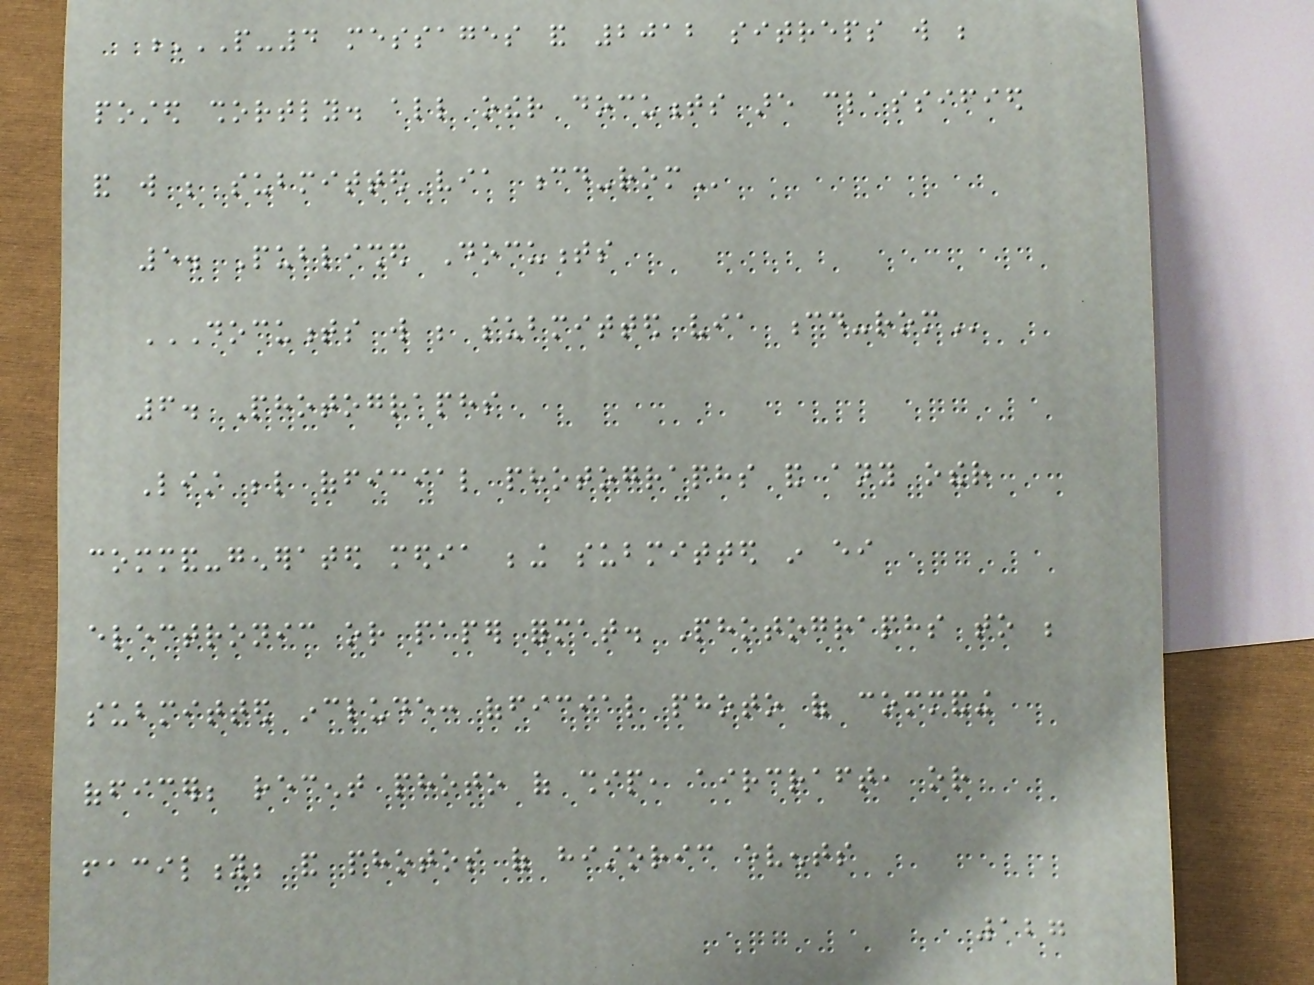P-4 MESSAGES AND 2012 SITREPS WILL BE
POSTED SHORTLY. ALL OTHER DOCUMENTS ARE CLASSIFIED
AND WILL BE SUBMITTED VIA CD-ROM
5. Published Documents
DOCUMENTS WILL BE SUBMITTED VIA CD-ROM
6. Photographs
List below official photographs and any other
command-generated media being submitted in either
electronic or paper format. Photographs to be
submitted include: official photo of commanding
officer; recent photo of ship, aircraft, or
facility; and photos of historic events
127
